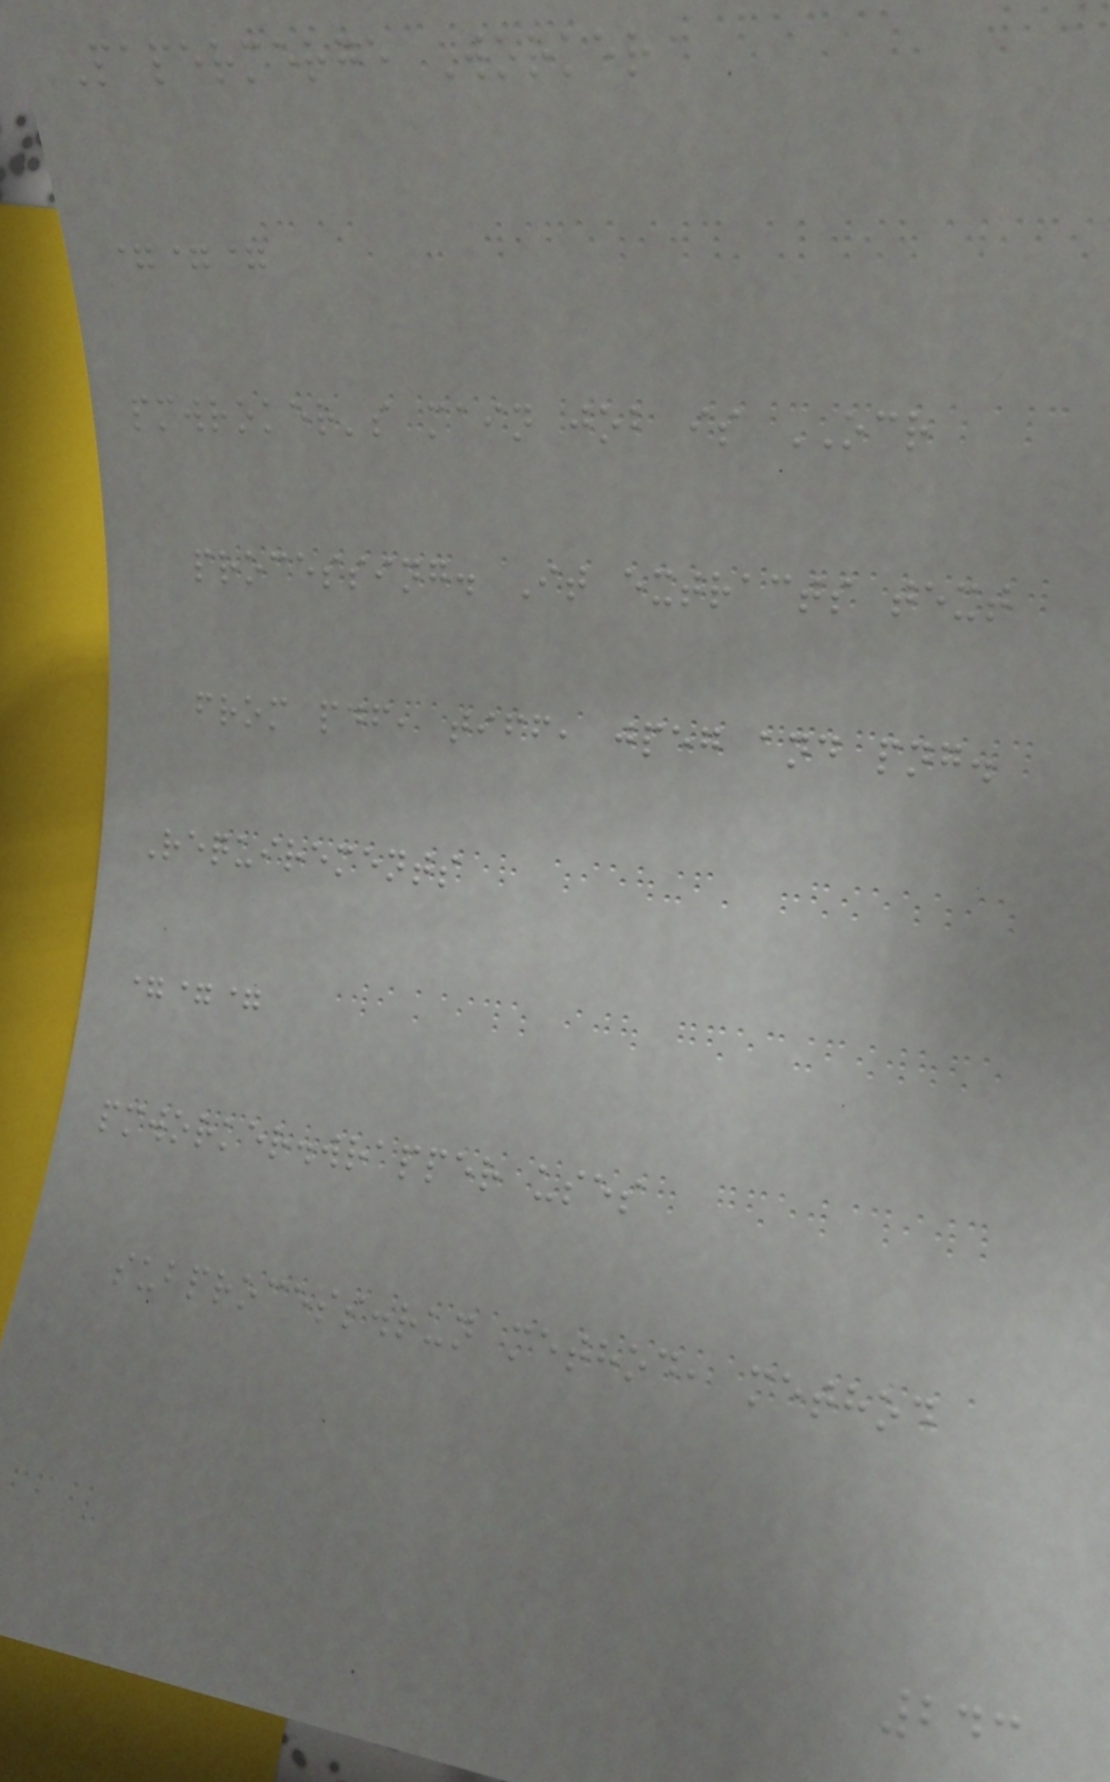Papermerge Worker
===
pmwroker's main job is OCR
processing. It extracts text
from pdf, tiff, jpeg and png.
Requirements
===
pmworker.wrapper uses
subprocess.run method, method
243
